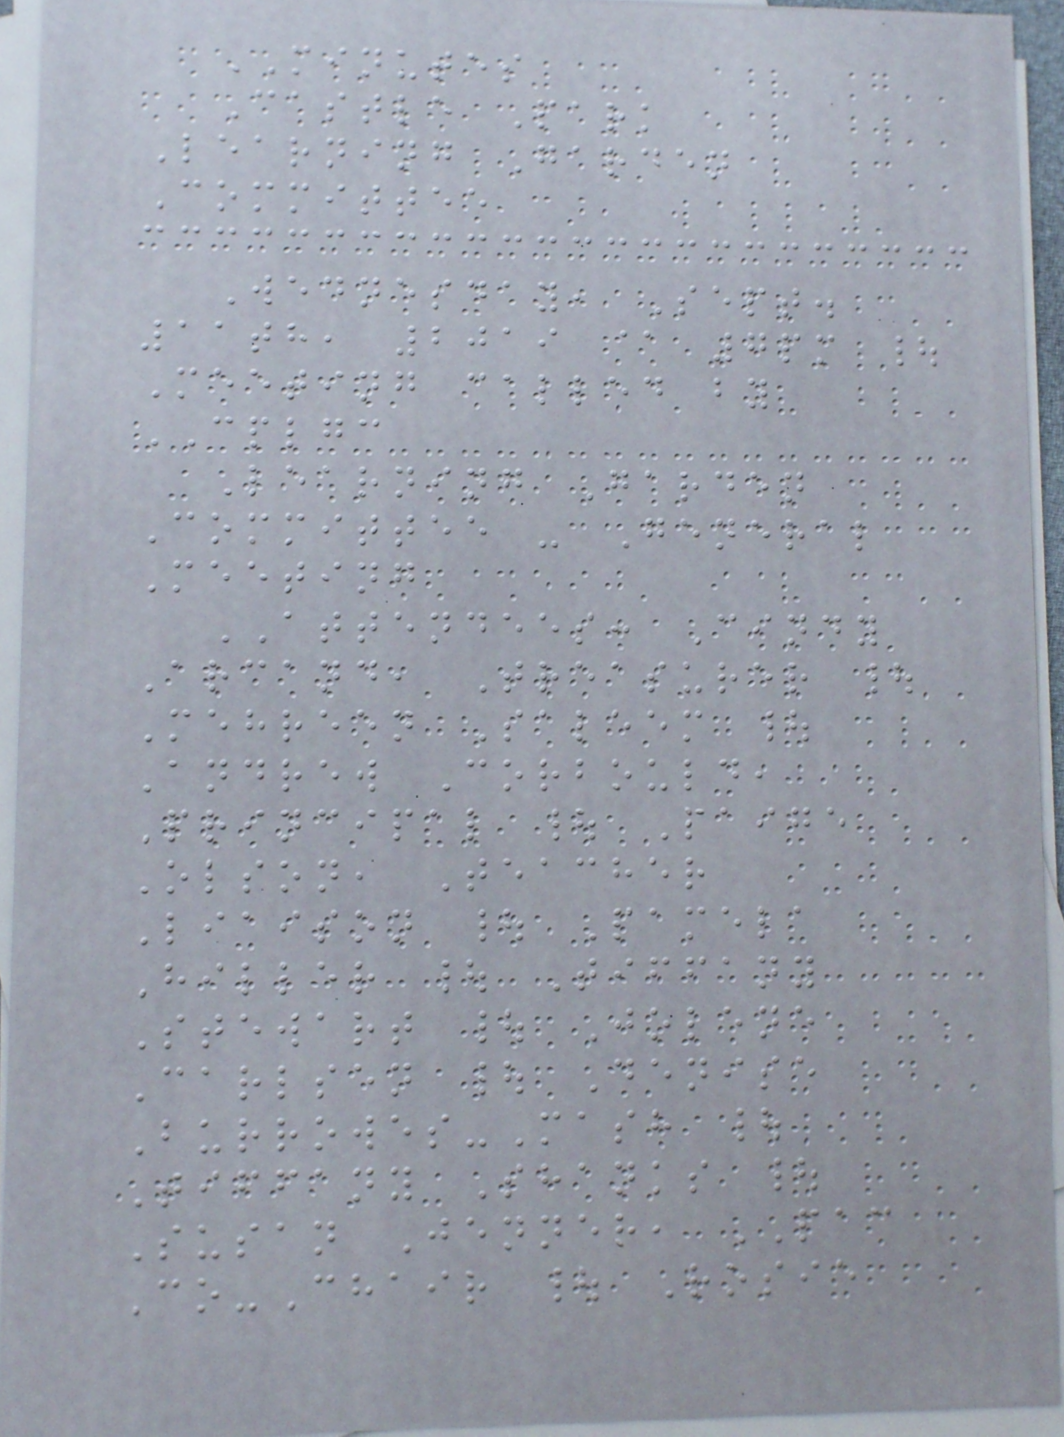MINUTES
Castle Park
Learning Garden
Committee
Wednesday, Sept.
11th, 2019 @ 7pm |
Meeting called by
CPLGC
Learning Garden
Committee - General
Meeting
ATTENDEES: Cindy
Arcand, Treasurer |
Mehreen Saleem |
Andrew Corbould,
Principal | Paige
Olson, Teacher
Liaison | Pamela
Hiller | Tiffany
Stewart | Jolene
Carlsen | Denise
Burrowes-Mash |
Tiffany Shanks |
Susan Jenner, PAC
Co-Chair | Rosie
